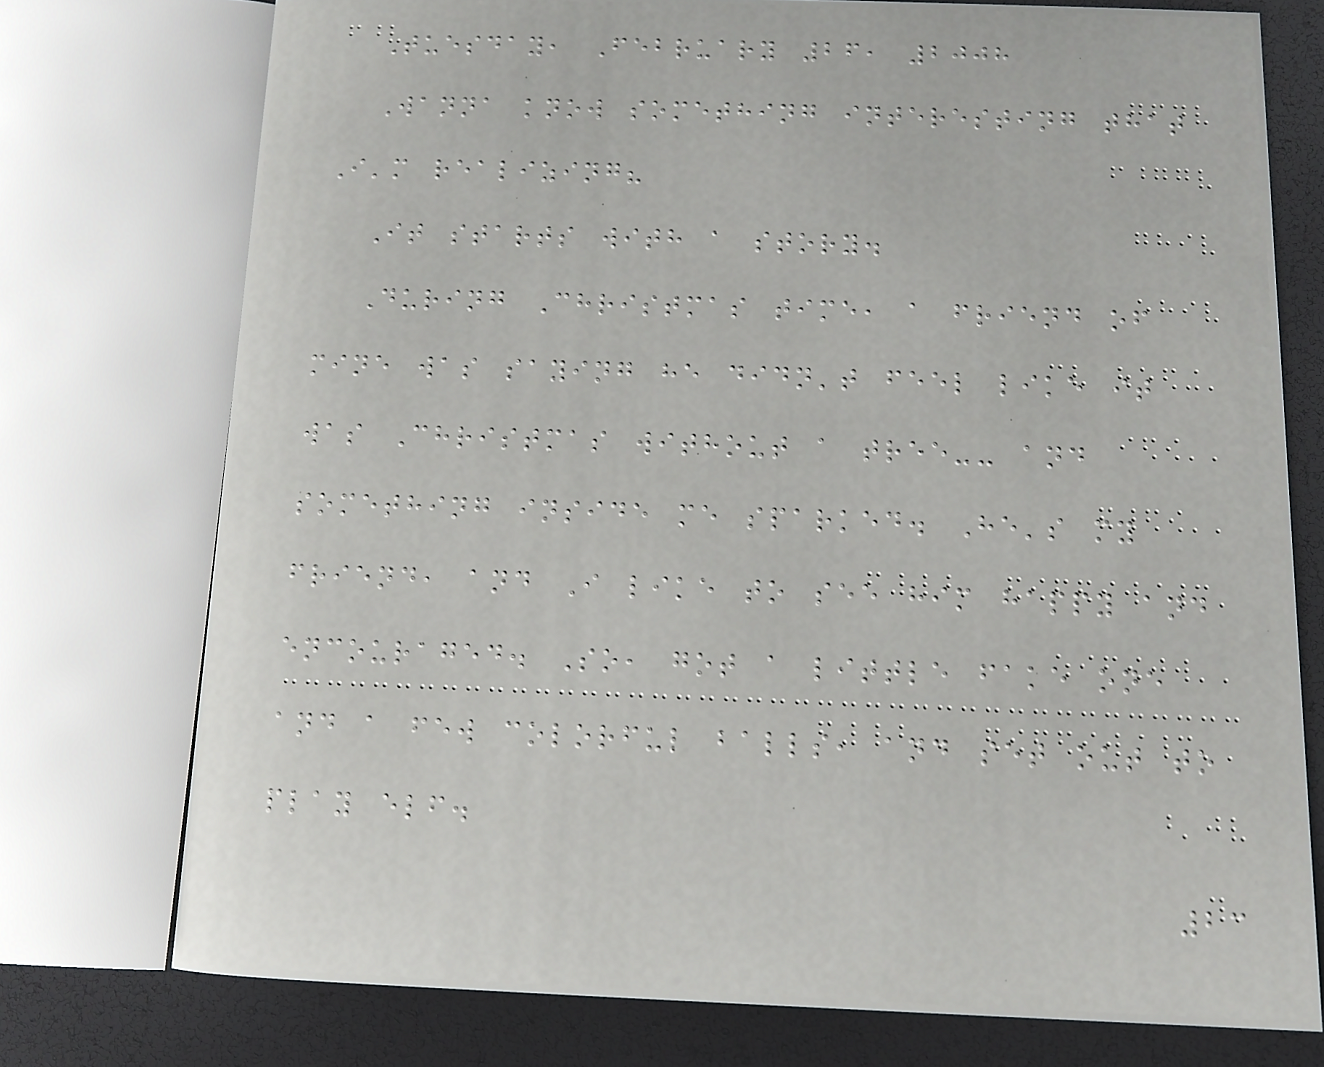Tuesday, February 26, 2008
Wanna know something interesting that
I'm realizing?
It starts with a story.
During Christmas time, a friend of
mine was saying he didn't feel like it
was Christmas without a tree-- and
something inside me sparked. He's my
friend, and I like to see him happy and
encouraged. So, got a little fake one
and a few colorful balls, and set out to
play elf.
23
